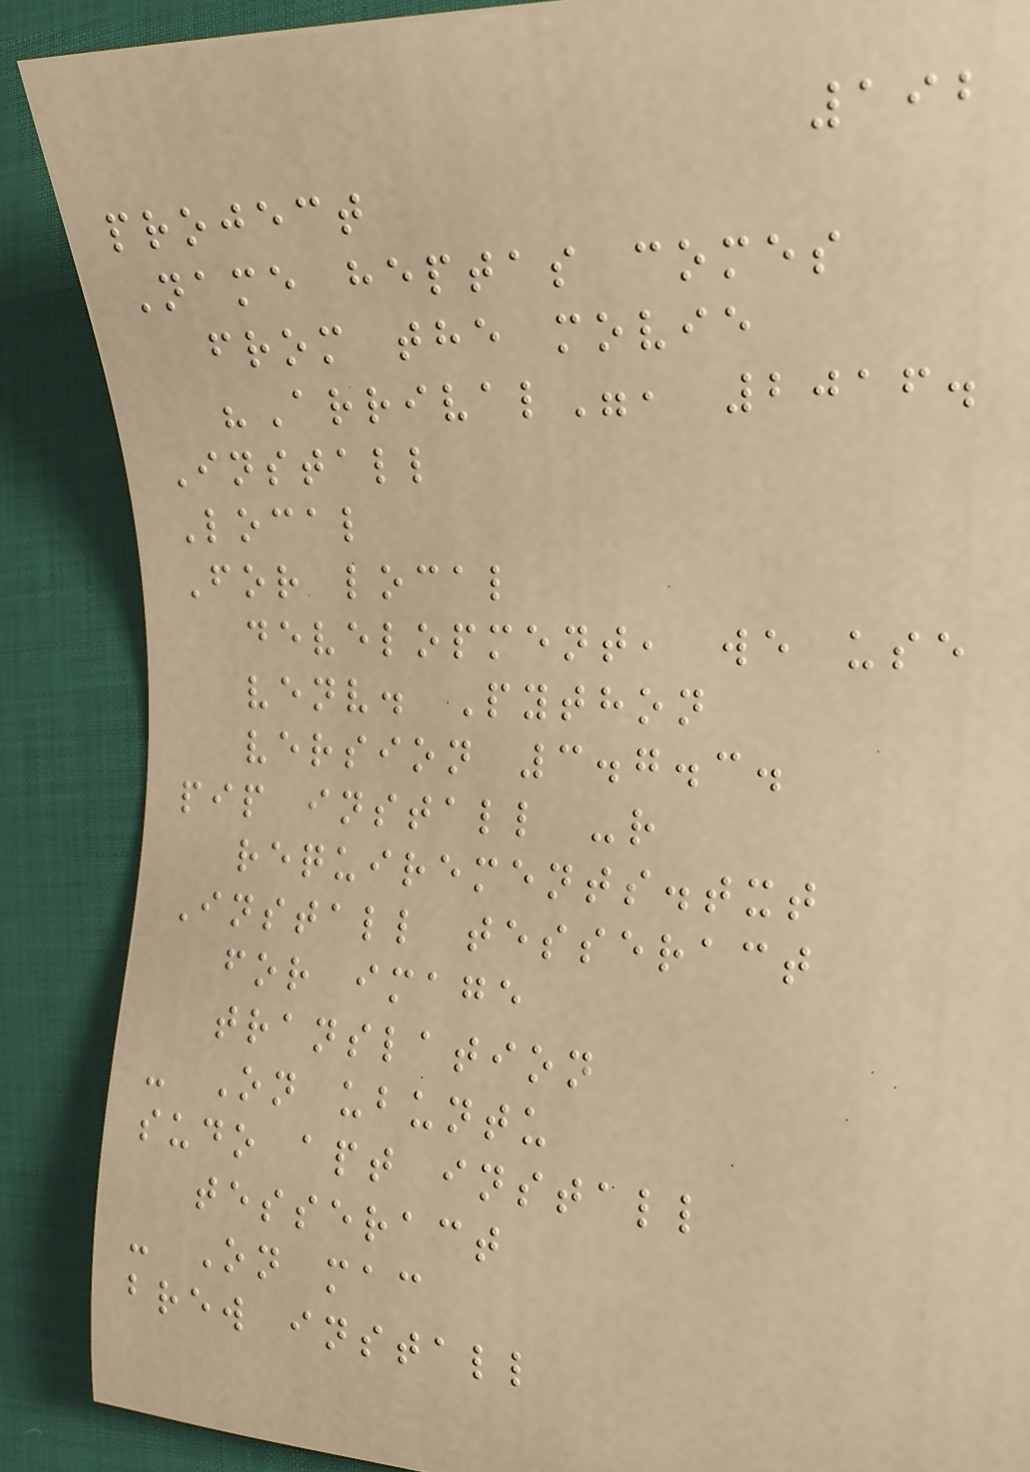192
project
Name heptas comes
from the movie
"Arrival", 2016.
Install
Local
For local
development, we use
venv. Python
version 3.7.3.
pip install -r
requirements.txt
Install tesseract
for image
translation
- On ubuntu
sudo apt install
tesseract
- On mac
brew install
